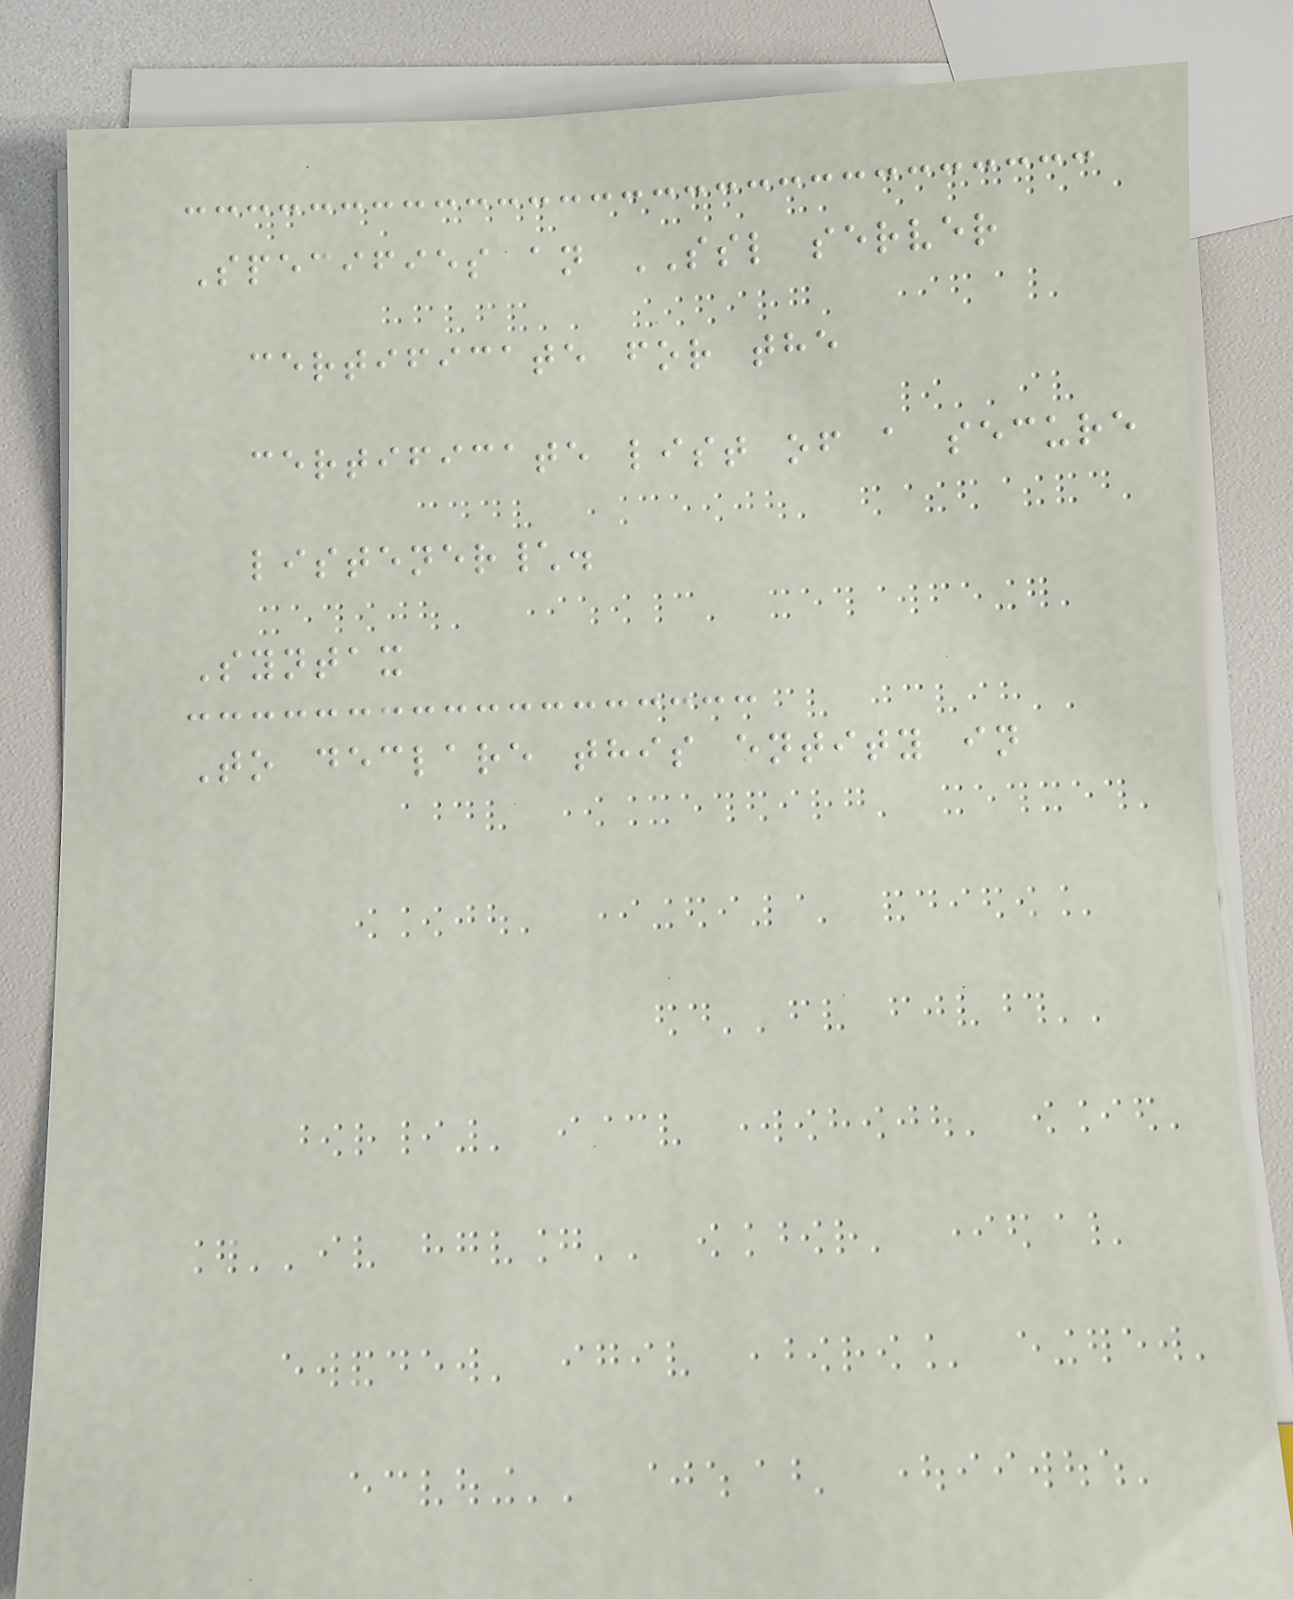Specifies an SSL server
certificate for the
certificate list of a secure
listener\.
Syntax
To declare this entity in
